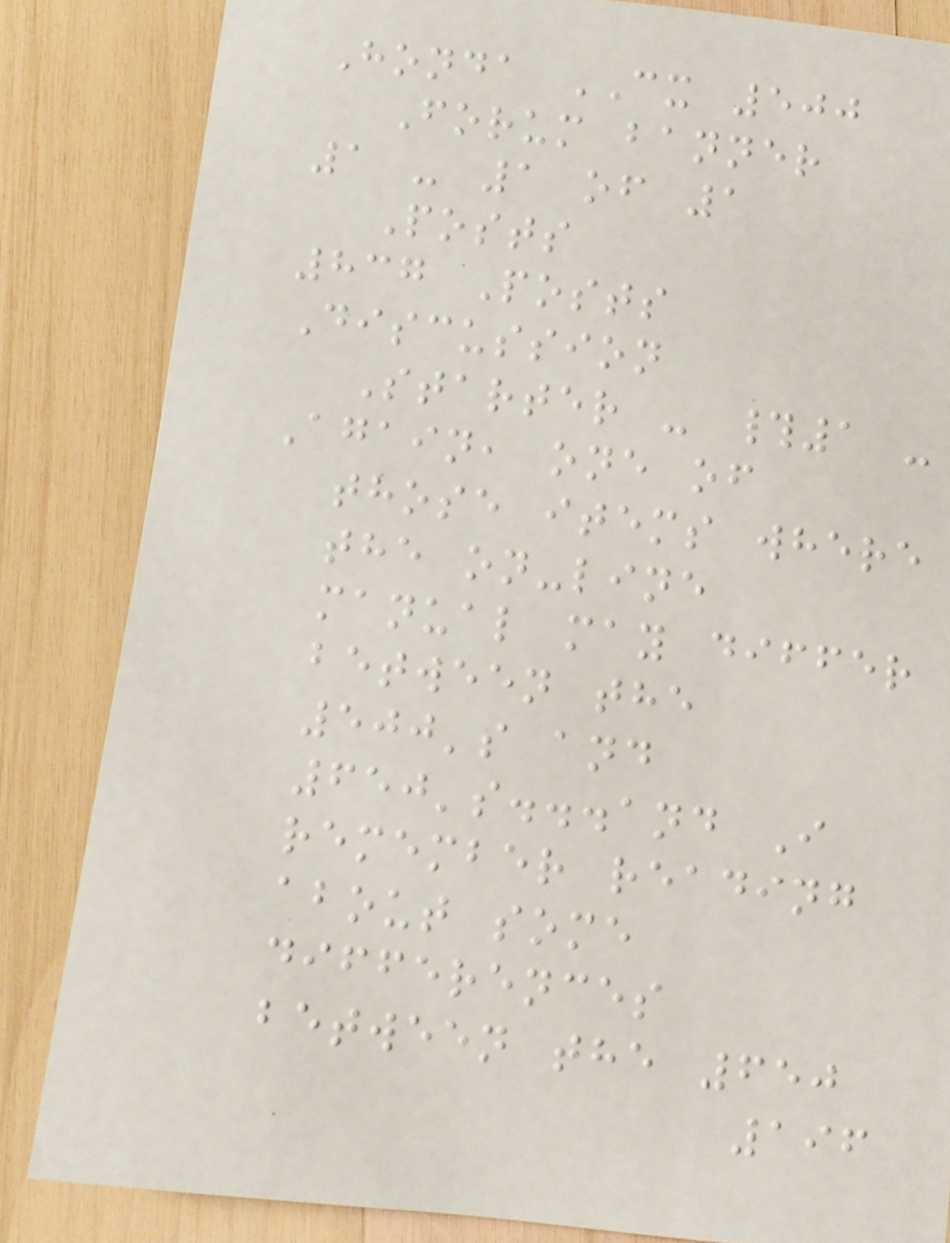Honda CX 500
Forum banner
1 - 1 of 1
Posts
837 Posts
Discussion
Starter - #1 -
Again, one of
those items where
the on-line
manual may differ
between the
500's and
650's...and I
remember reading
about some
differences
between the 650
196
